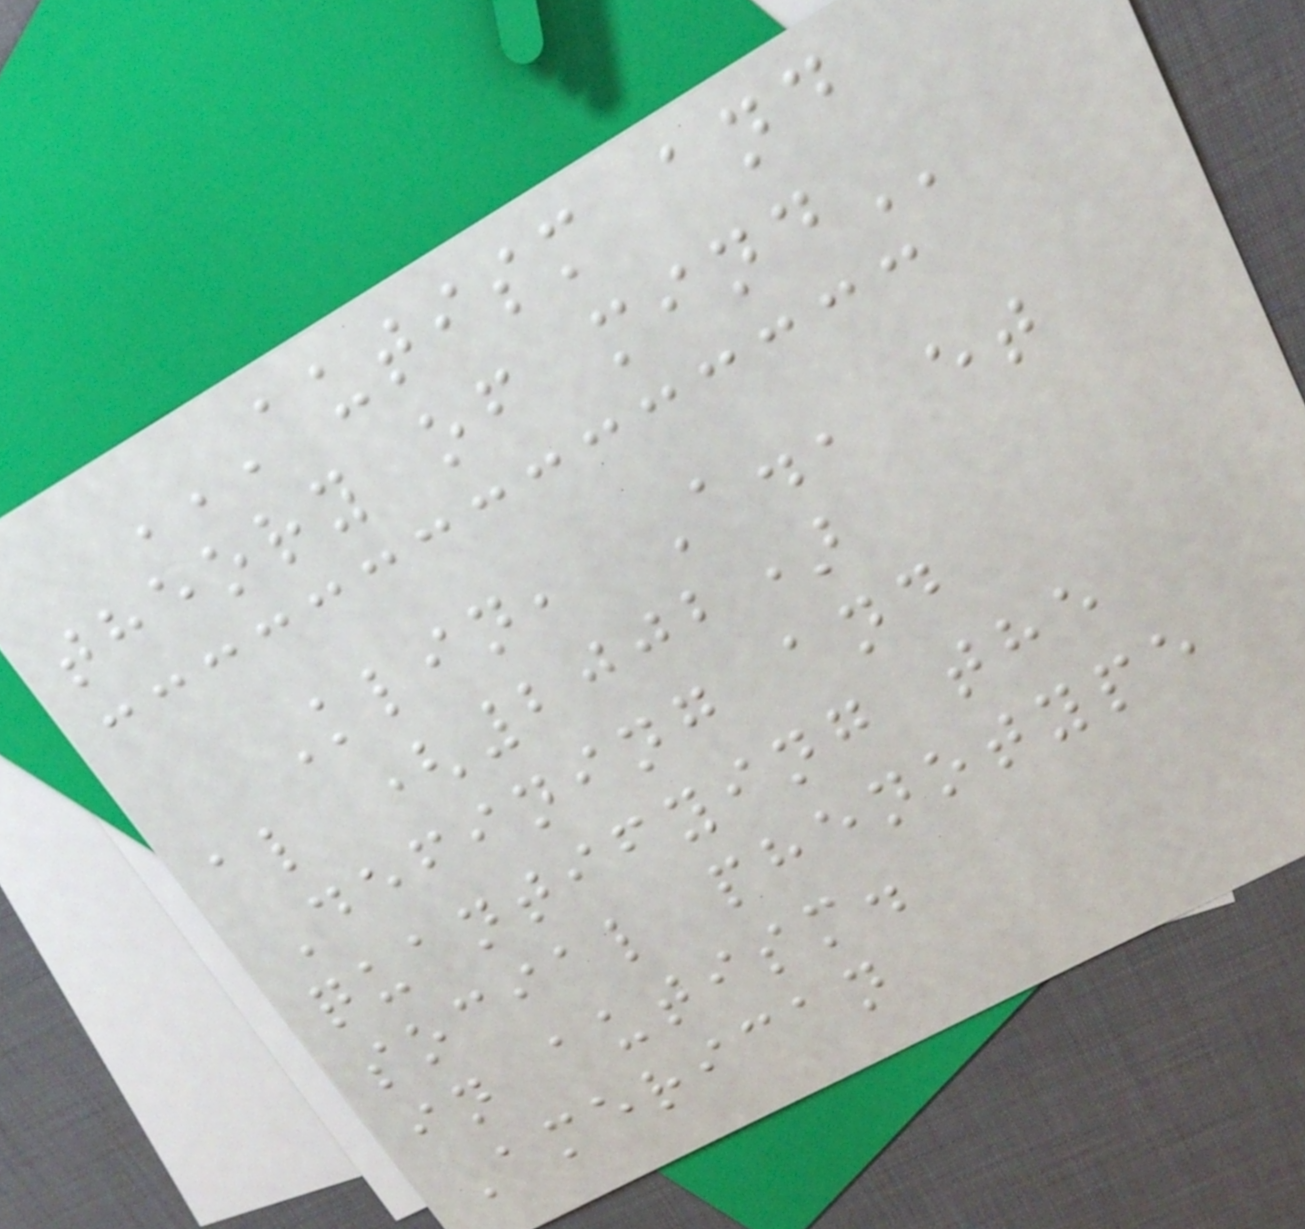AUTISM AND
THEORY OF MIND
Klin, A., et
al (2002)
Defining and
quantifying the
social phenotype
in autism.
American
